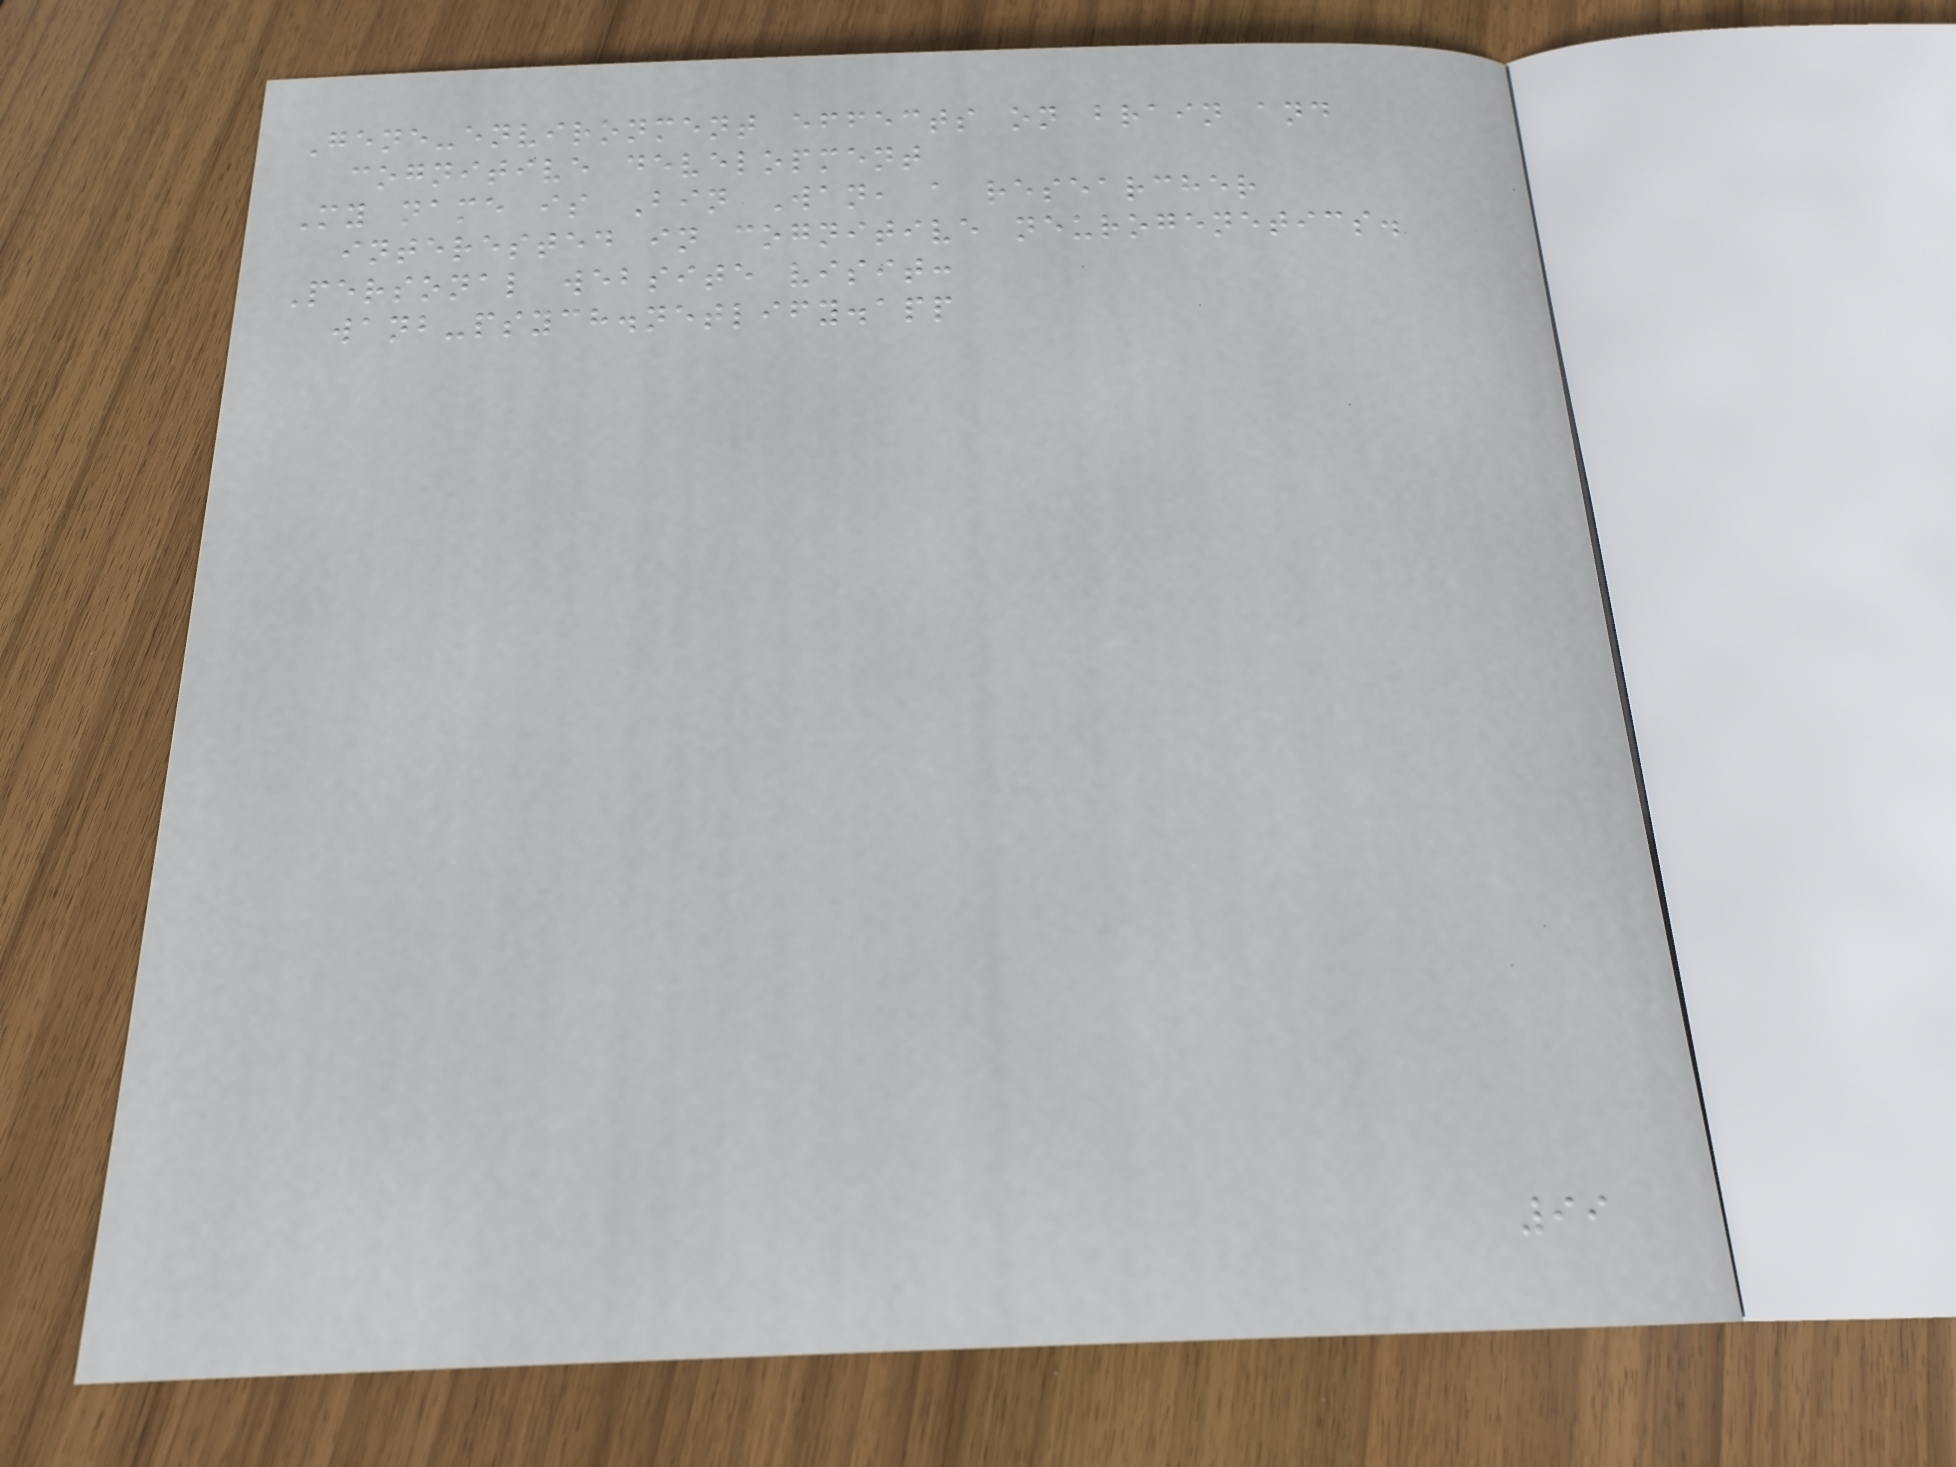Gene-environment effects on brain and
cognitive development
My name is Bin Wan, a researcher
interested in cognitive neurogenetics.
Personal website visit:
wanb-psych.netlify.app
99
